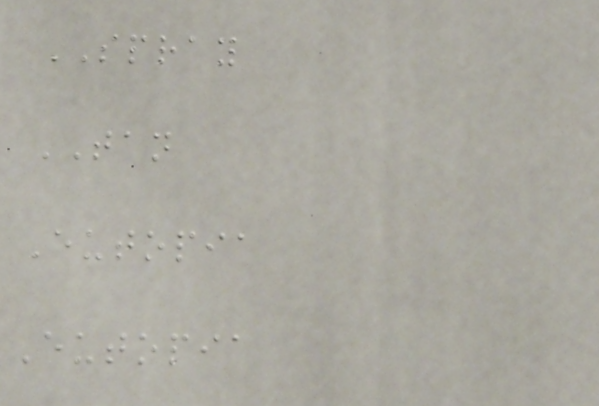SPRAY
TAN
Eutopia
Eutopia
